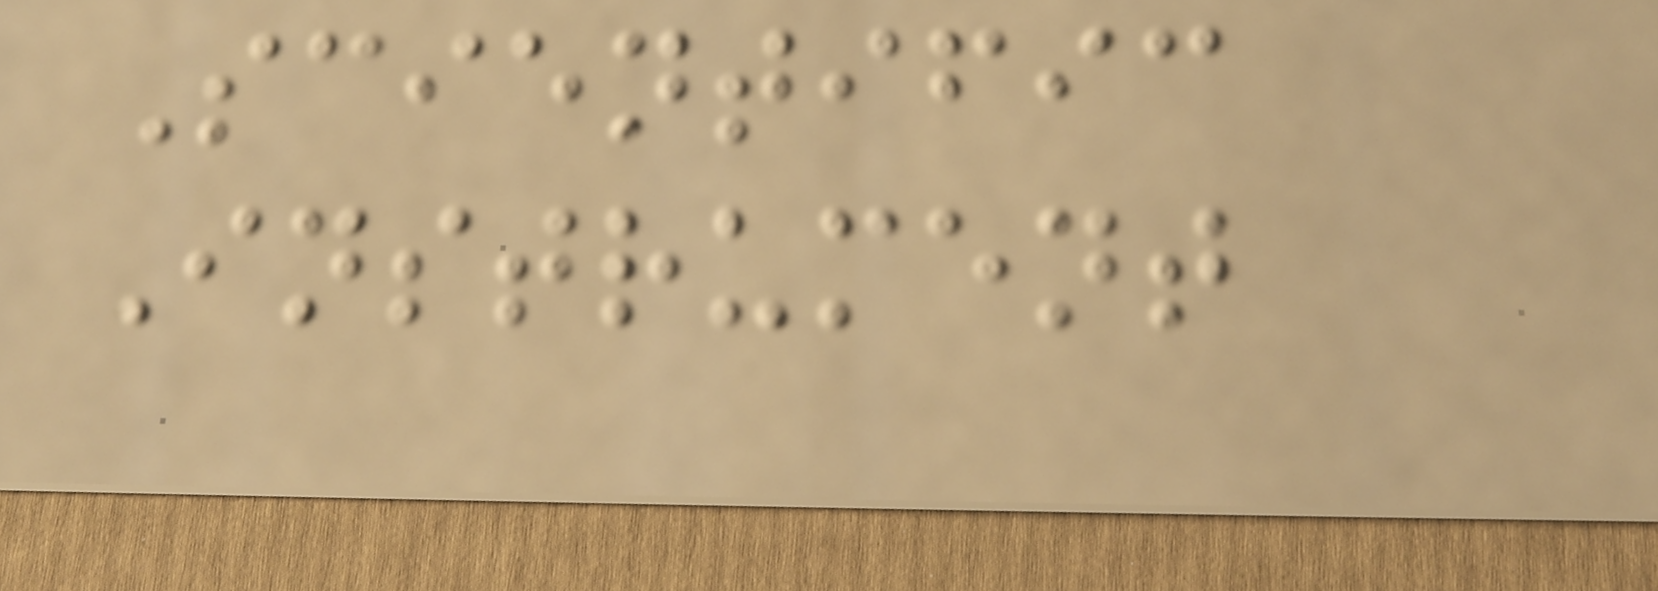Scientific
Instrument
